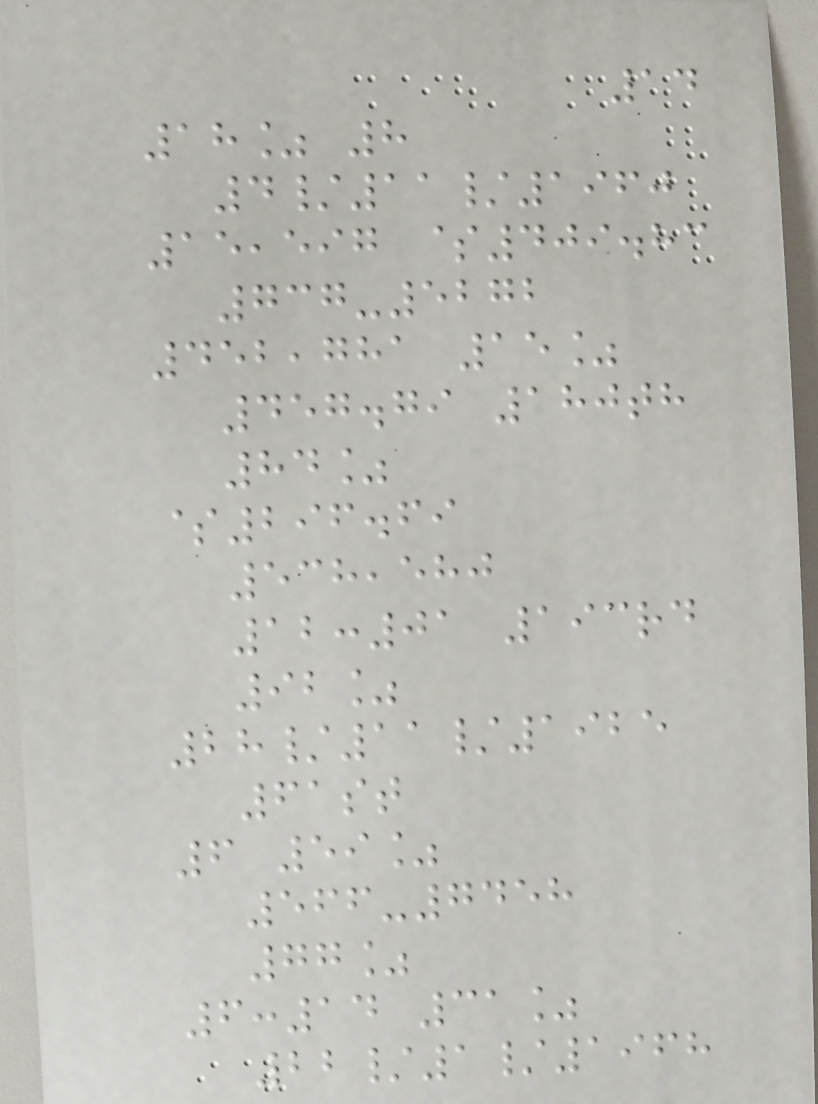14
18% 8
4/11/1960
15,597 $409.83
737-5272
452,781 15%
457.79 180th
84%
$296.69
538,580
12:01 193rd
92%
28/11/1925
61st
6 59%
566-7458
77%
6:14 31%
22/1/1968
